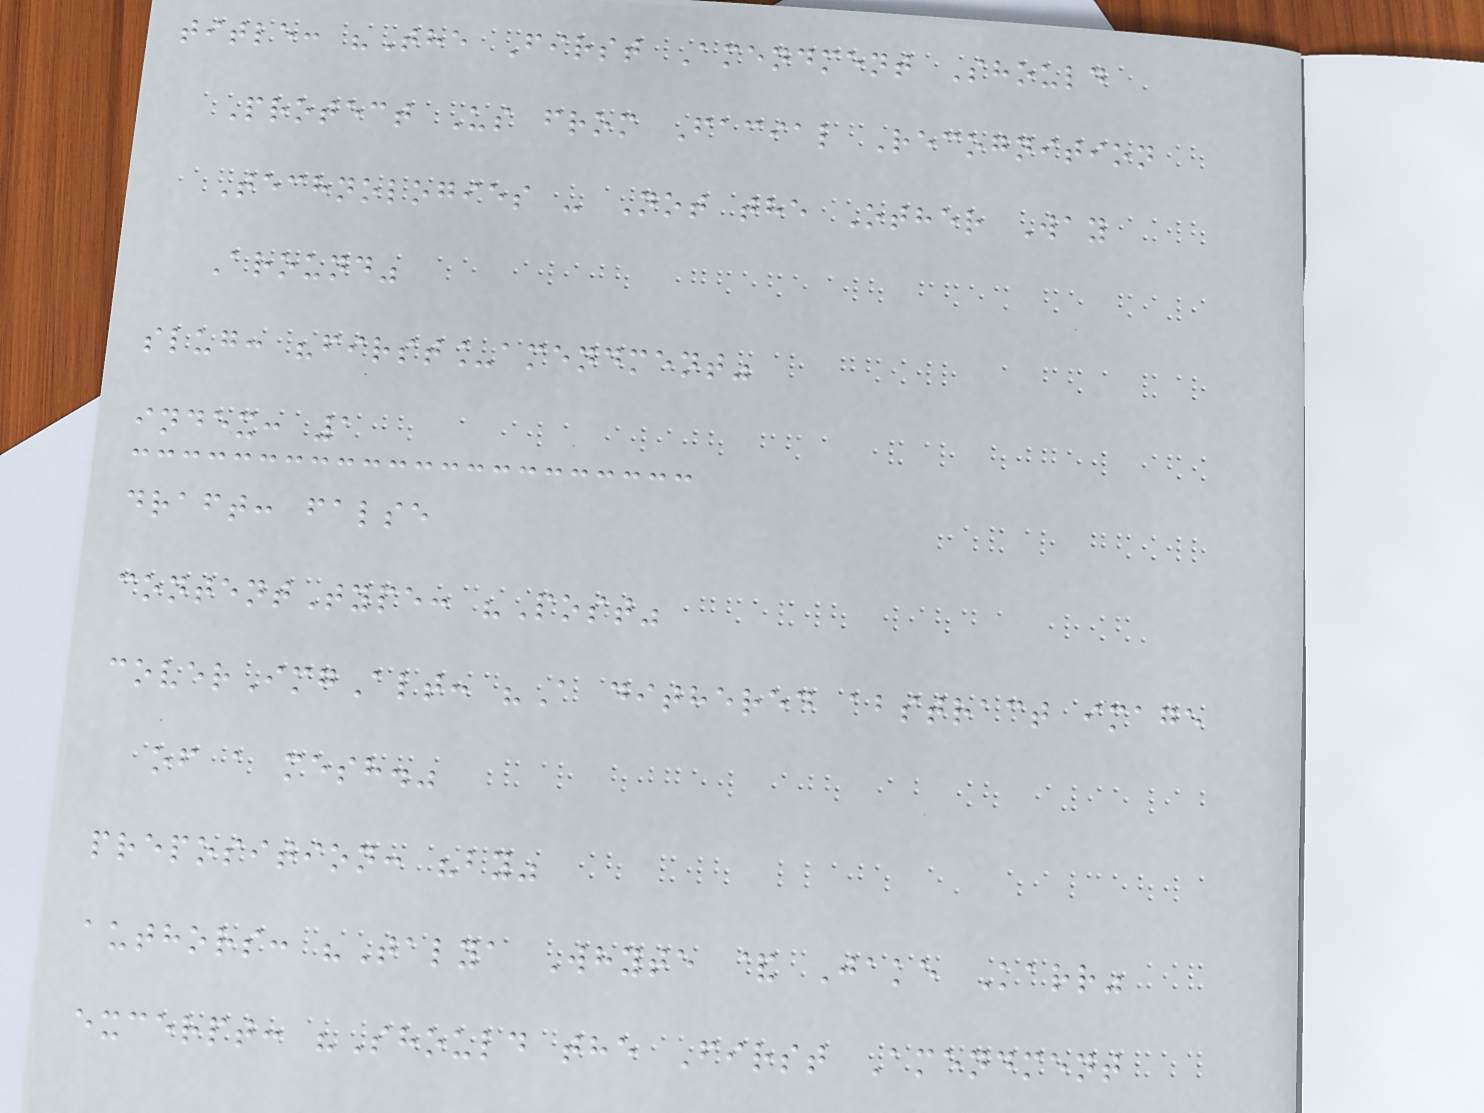title: "The First Amendment Should
Protect Us from Facial Recognition
Technologies - Not the Other Way
Around"
slug: "first_amendment"
index: 1
draft: false
contentType: "Post"
coverImgAlt: "A dithered abstract image
of a mesh."
preposition: "by"
authors: "Talya Whyte & Jake Karr"
excerpt: "Should the First Amendment
